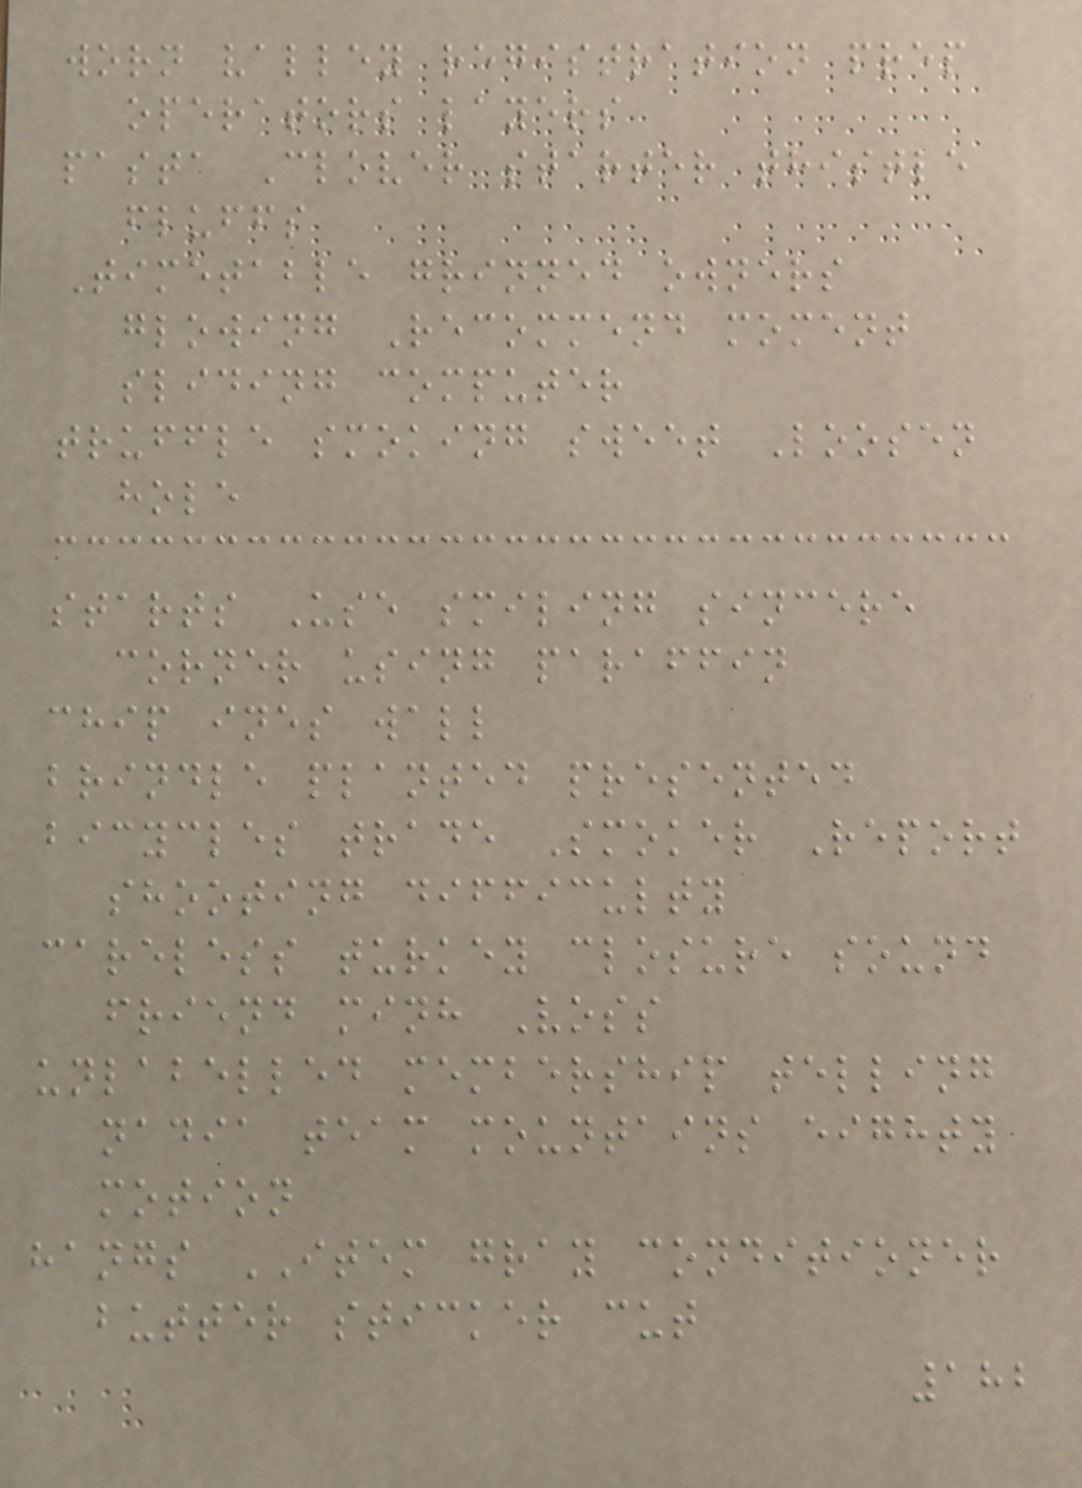worn valley registration prep
operators layers
pasta Clover starter thistle
fluffs
Timetable grinned owners
glowing Recommend moment
sliding computer
truffle smoking sweet Loosen
hole
starts Use smiling sincere
corner using paraffin
chip ines wall
brindle planted presented
bicycles trade Smoker Report
shooting difficulty
careless turkey closure sound
friend minh Voss
unlabelled membership telling
nadia team mountains eighty
motion
hangs ITEM gray conditioner
butter sticker cut
182
